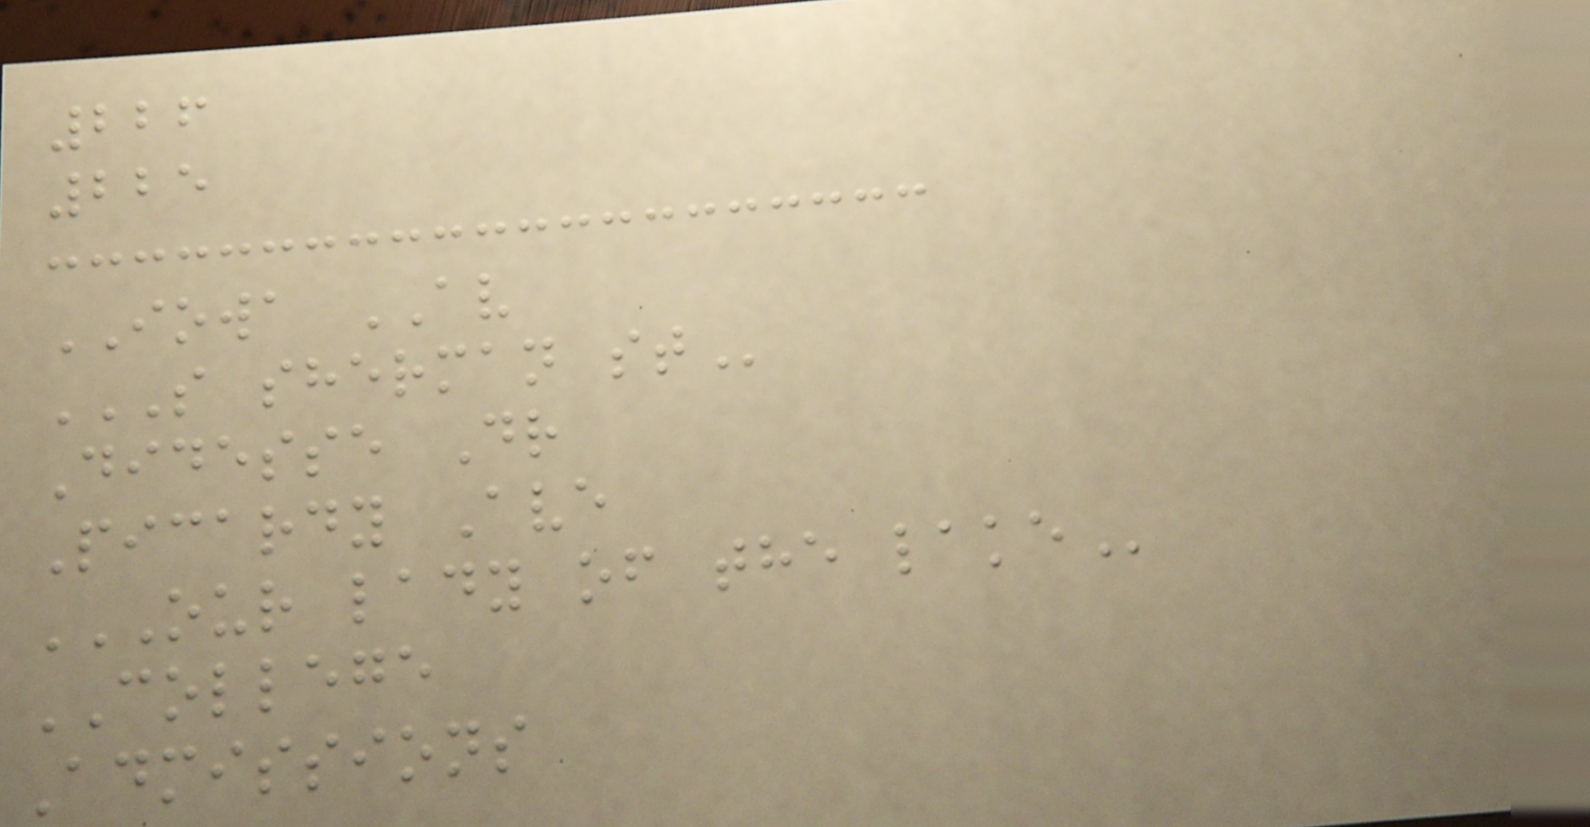226
225
IOWA AV
S SHERMAN ST
Didesse Dr
Picardy Ave
OUR LADY OF THE LAKE
COLLEGE
Admissions
